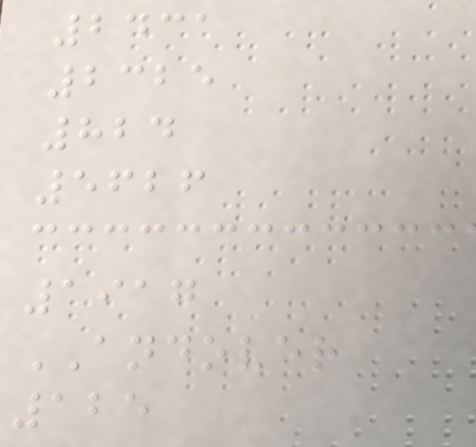2431
2325
824
5626
1917
ANDOVER
125
